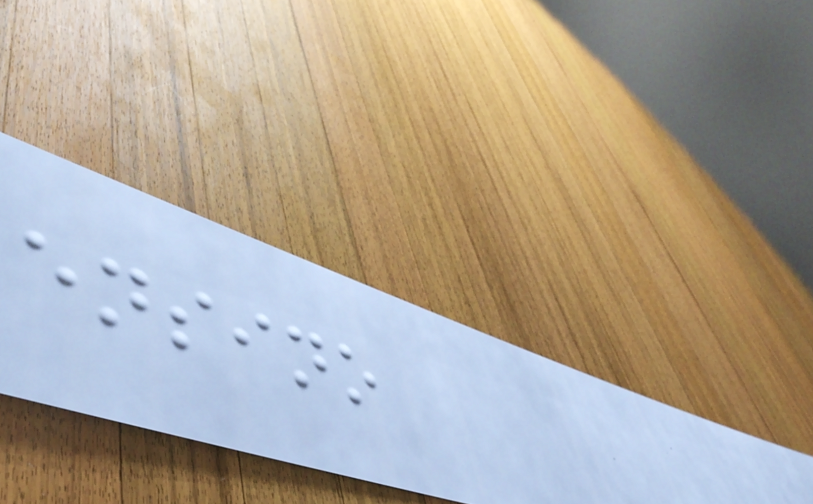ensino
